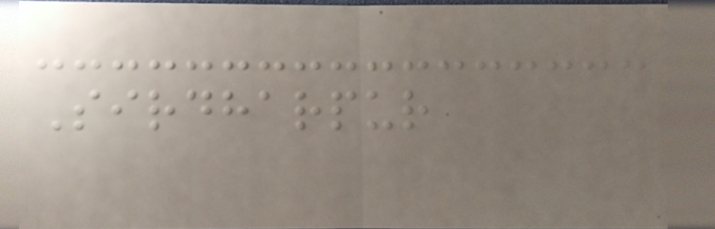Sirdharpur
